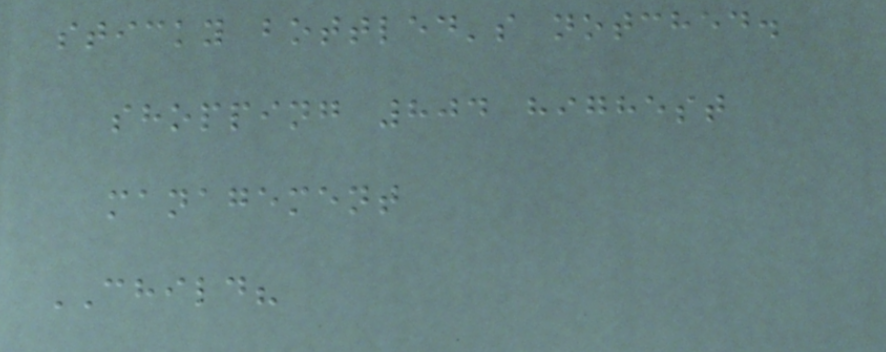sticky bottled's notched.
shopping 804 highest
management
CHILD?
